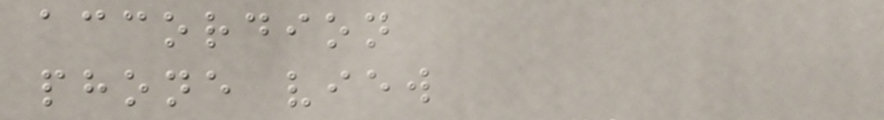accordion
phone view
